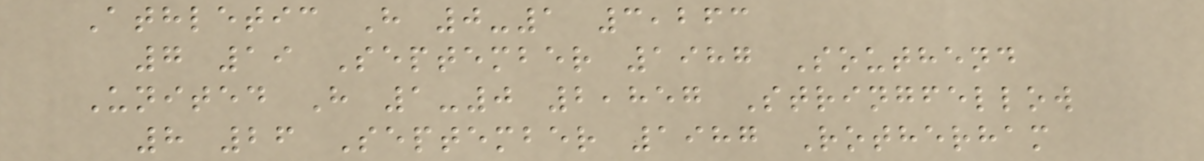Athletic H 0-1 3,263
7 19 September 1987 Southend
United H 1-0 2,857 Stringfellow
8 26 September 1987 Rotherham
